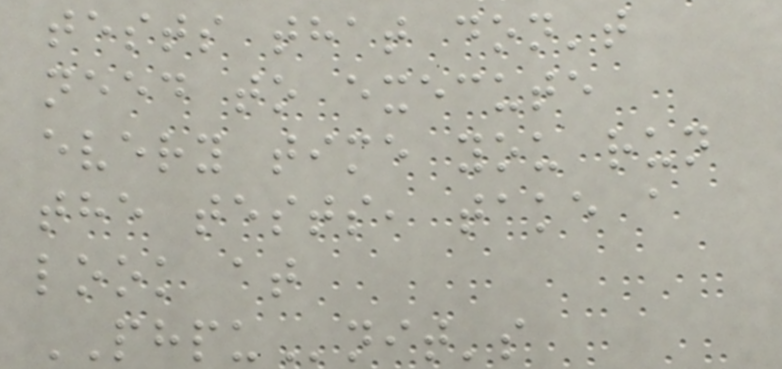tests that don't
need to execute
every time you run
the tests, take a
look at
PHPUnit's
